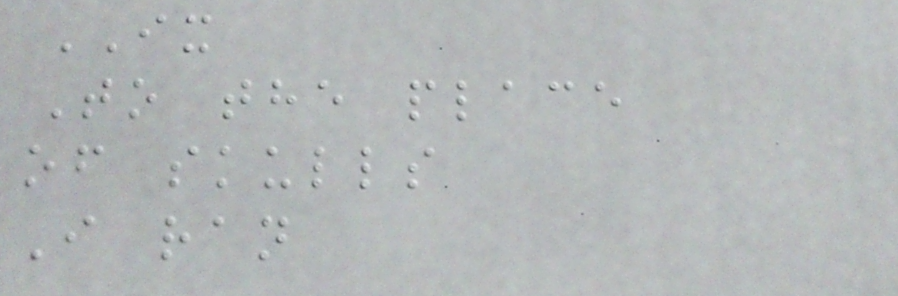IX
To the place
of skulls
I ran
